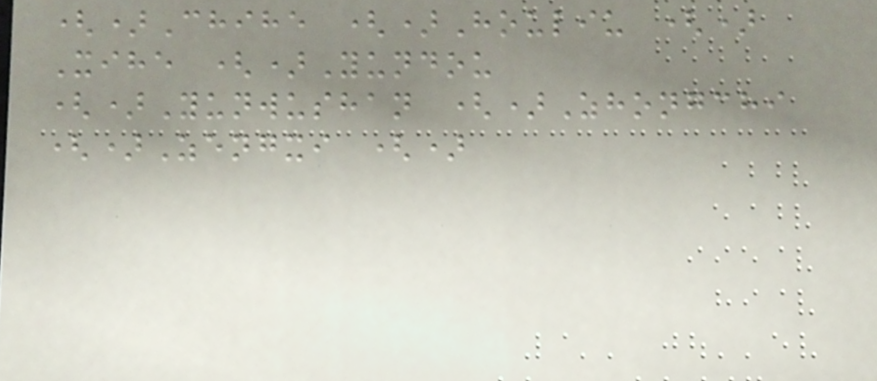()Chihe ()Houliu ()
Xihe ()Yundou
()Yunwushan ()Zhongchi
()Zengxi ()
